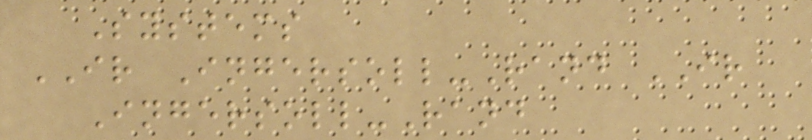Systems
IR Ingersoll-Rand IR
Ingersoll-Rand
